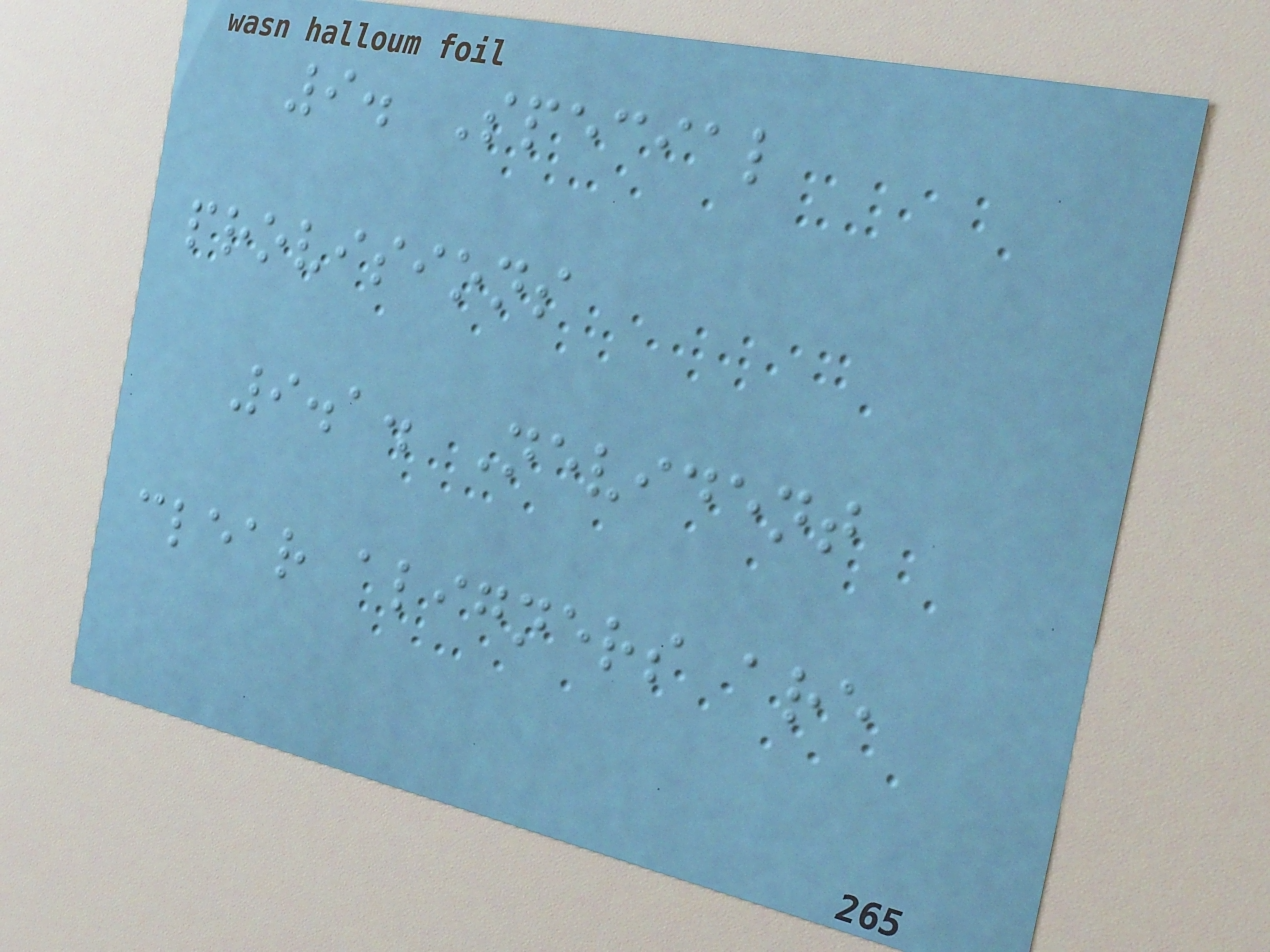9. Special
provisions
9.1. Nevident
clear aligners are
